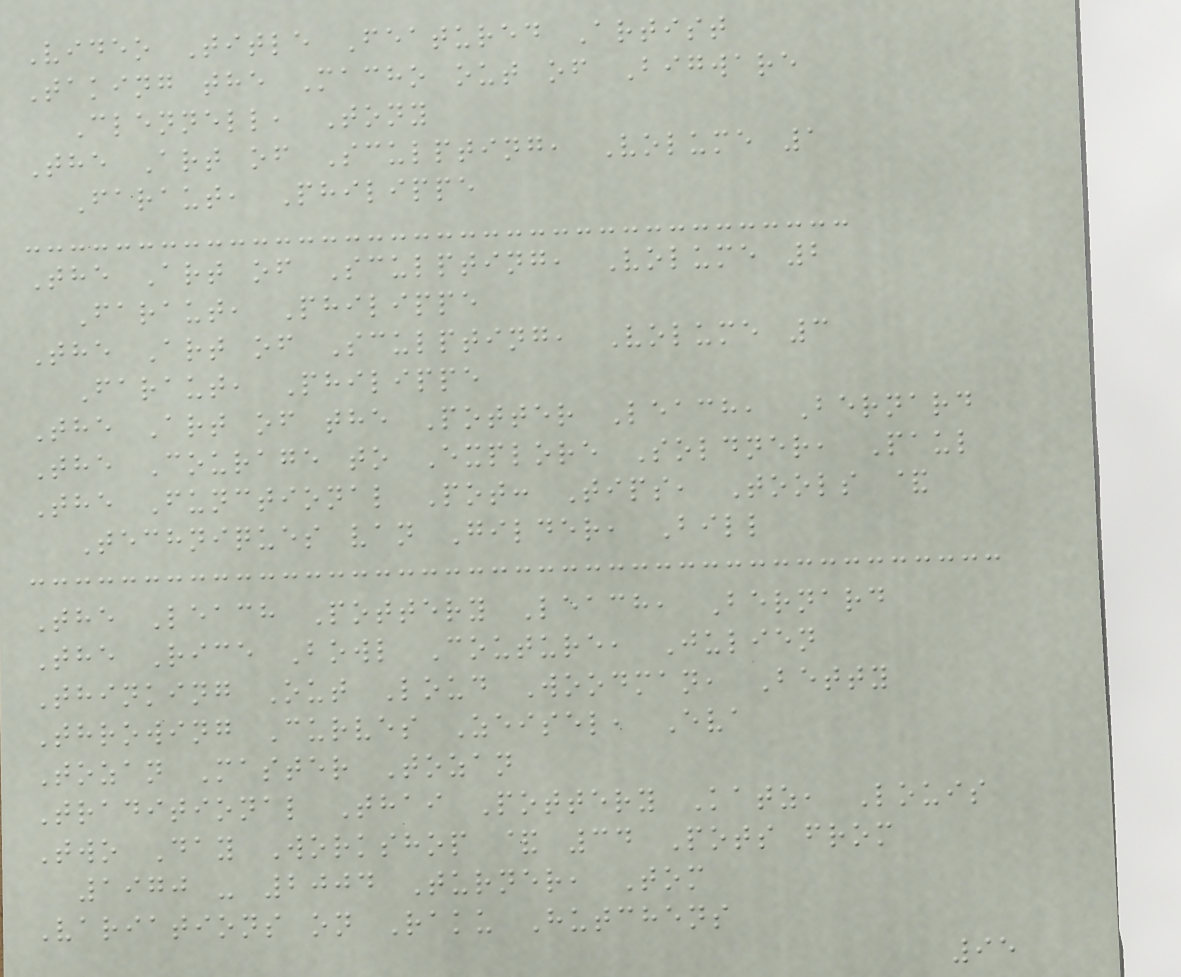Video Title Featured Artist
Taking the Macho out of Bigware
Clennell, Tony
The Art of Sculpting, Volume 1
Faraut, Philippe
The Art of Sculpting, Volume 2
Faraut, Philippe
The Art of Sculpting, Volume 3
Faraut, Philippe
The Art of the Potter Leach, Bernard
The Courage to Explore Soldner, Paul
The Functional Pot: Tips, Tools &
Techniques van Gilder, Bill
The Leach Pottery Leach, Bernard
The Rice Bowl Couture, Julien
Thinking Out Loud Woodman, Betty
Throwing Curves Zeisel, Eva
Tozan Master Tozan
Traditional Thai Pottery Katz, Louis
Two Day Workshop & 34 Pots from
1970 - 2004 Turner, Tom
Variations on Raku Hutchens
95
